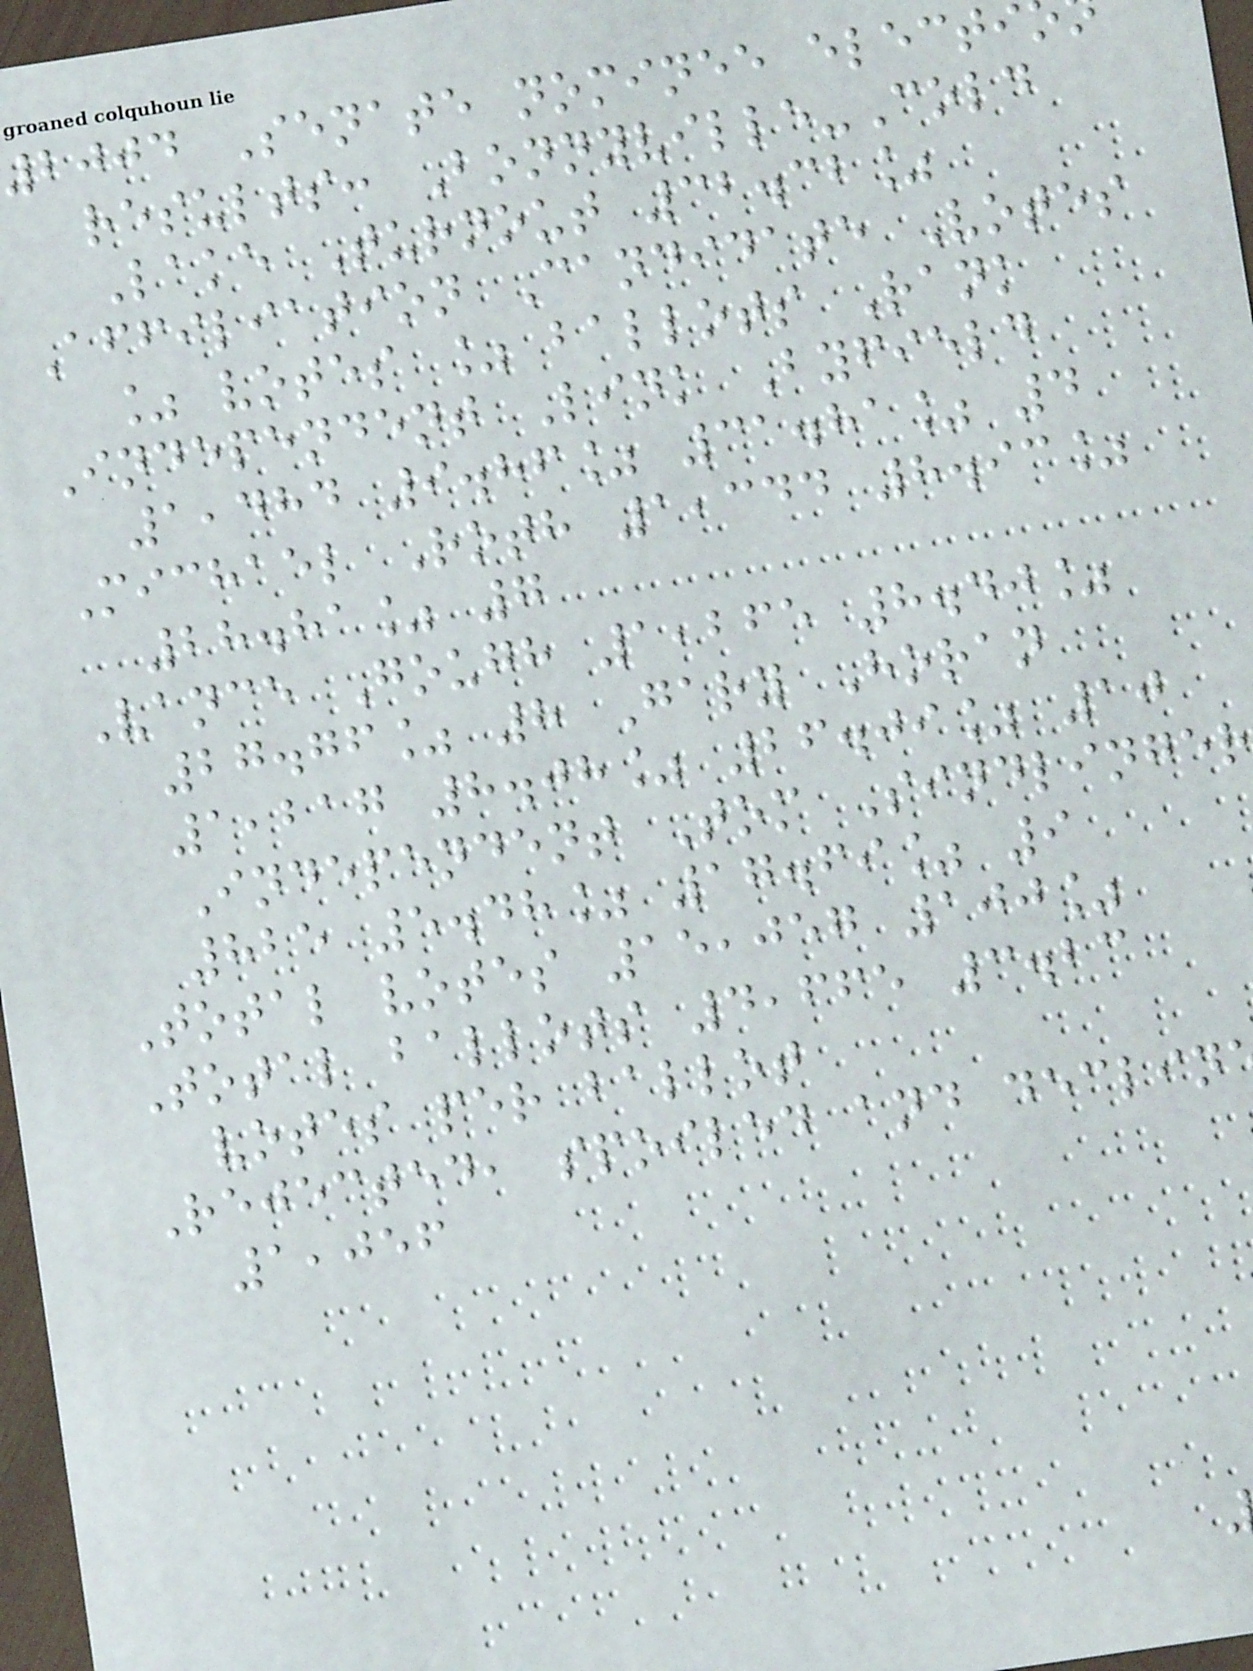2004 Senate nominee electi
results: Bonnyville-Cold
Lake Turnout 32.32%
Affiliation Candidate Votes
% votes % ballots Rank
Independent Link Byfield
1,484 9.86% 31.81% 4
Michael Roth 1,344 8.93%
28.81% 7
Vance Gough 1,265 8.40%
27.76% 8 Gary Horan
1,217 8.08% 26.09% 10
Independent Tom Sindlinger
825 5.48% 17.69% 9
Total votes 15,057 100%
Total ballots 4,665 3.23
votes per ballot
Rejected, spoiled and declin
1,056
